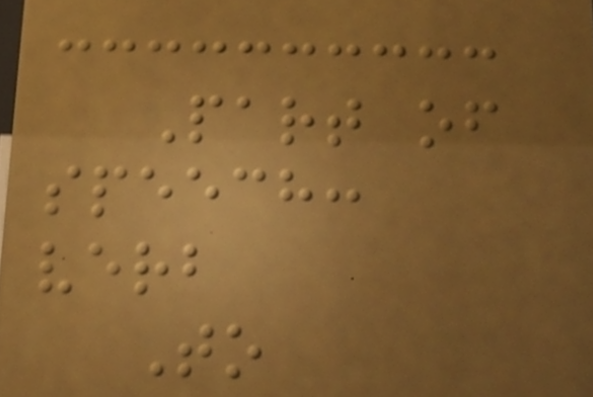Part of
speech:
verb
To
